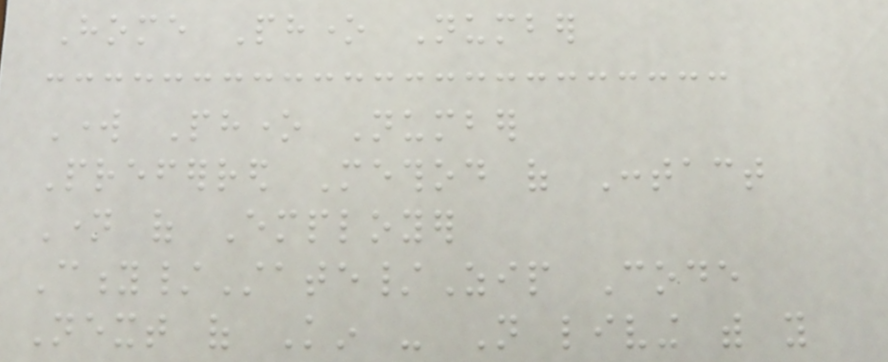Home Phone Number
Work Phone Number
Preferred Method of Contact
Name of Employer
City/State/Zip Code
Next of Kin - Not living with you
